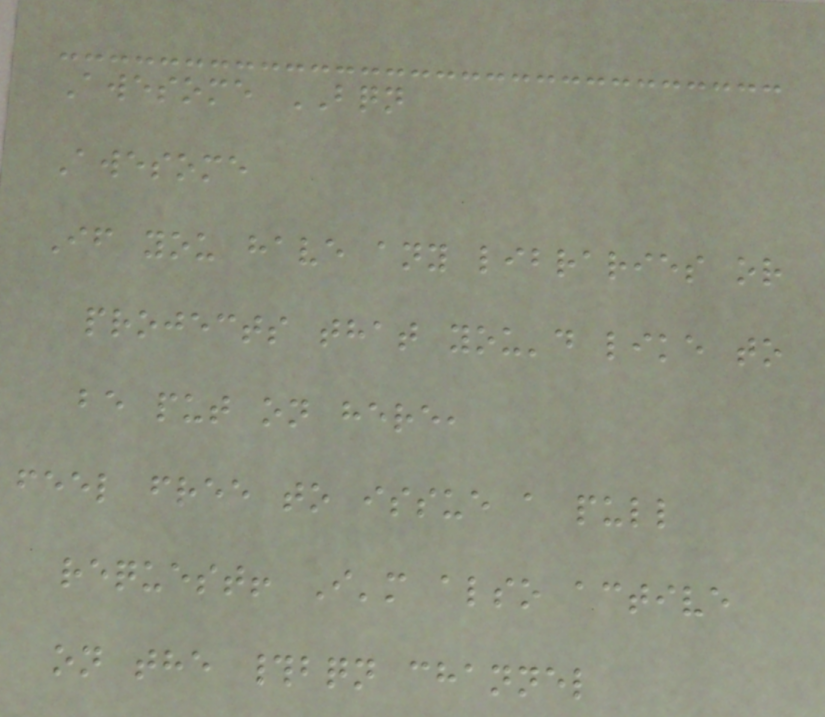Awesome BQN
Awesome
If you have any libraries or
projects that you'd like to
be put on here,
feel free to issue a pull
request! I'm also active
on the #bqn channel
